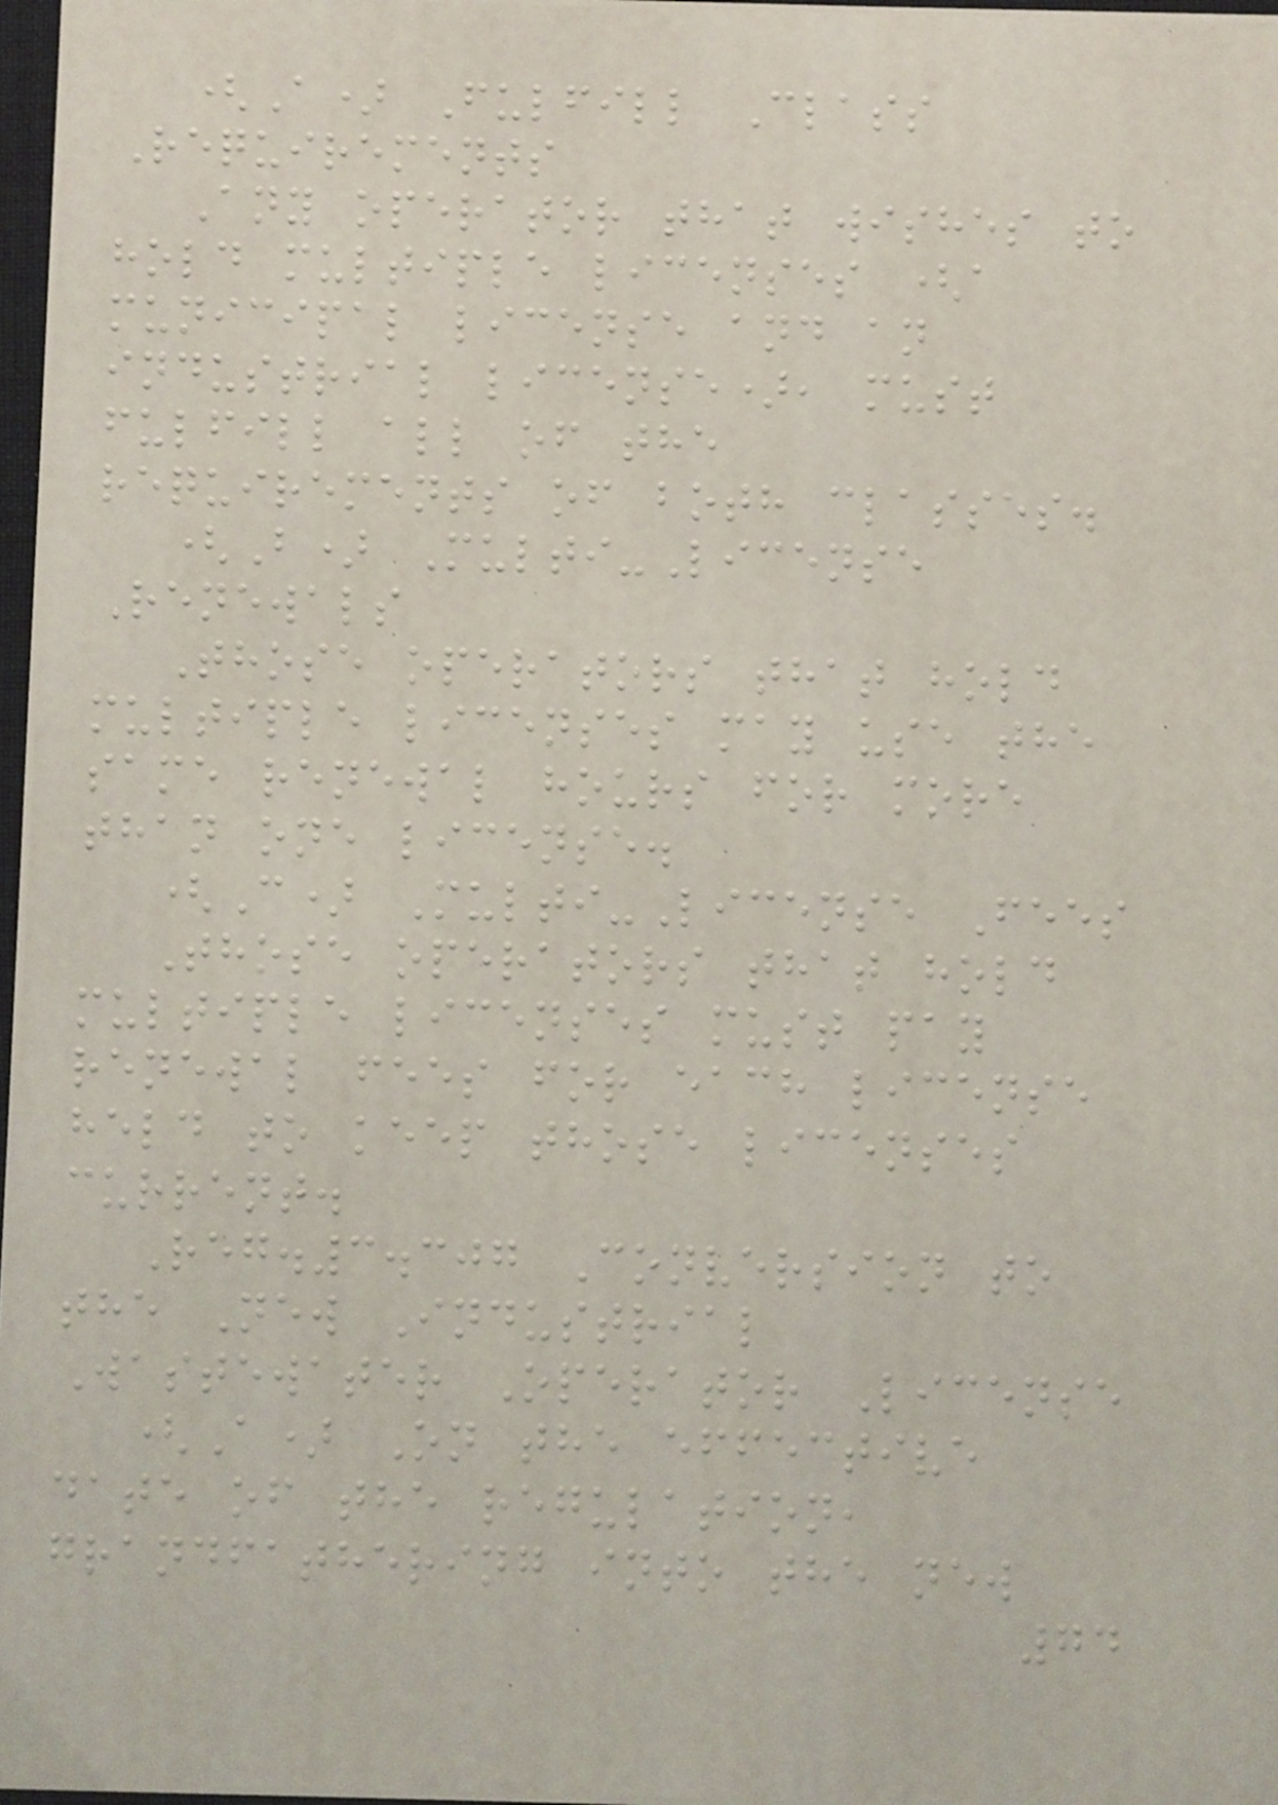(A) Fulfill Class
Requirements
Any operator that wishes to
hold multiple licenses (a
municipal license and an
industrial license), must
fulfill all of the
requirements of both classes.
(B) Multi-License
Renewals
Those operators that hold
multiple licenses may use the
same renewal hours for more
than one license.
(C) Multi-License Fees
Those operators that hold
multiple licenses must pay
renewal fees for each license
held to keep those licenses
current.
Reg.3.307 Conversion to
the New Industrial
Wastewater Operator License
(A) On the effective
date of the regulation,
grandfathering into the new
74
